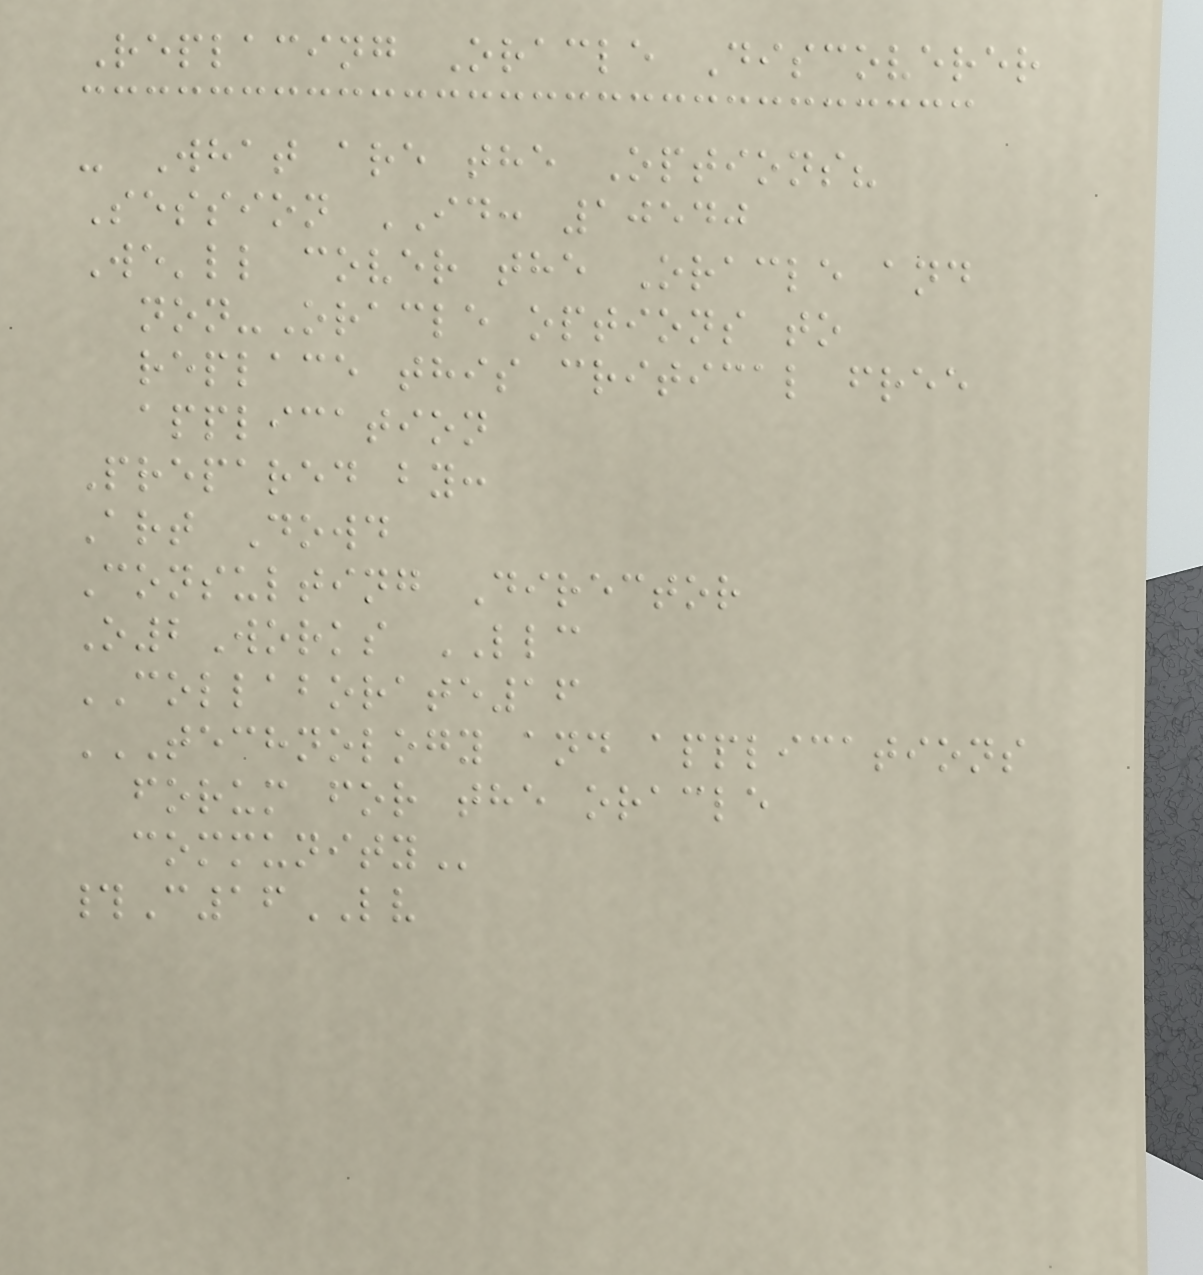Replacing Oracle Discoverer
- What are the Options?
Session ID: 10540
We'll cover the Oracle and
non-Oracle options to
replace this critical free
application
Prepared by:
Art Dowd
Consulting Director
O2Works LLC
COLLABORATE16
TECHNOLOGY AND APPLICATIONS
FORUM FOR THE ORACLE
COMMUNITY
#C16LV
